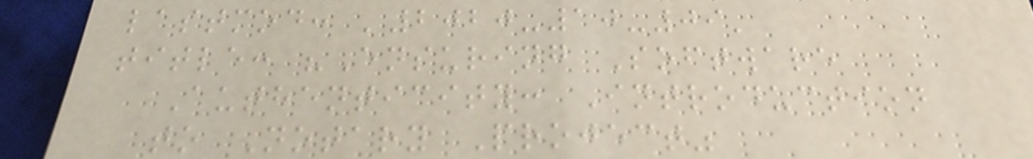lastmod: '2020-10-09'
title: "Ensuring Software
Authenticity: Introduction
to Notary Project"
